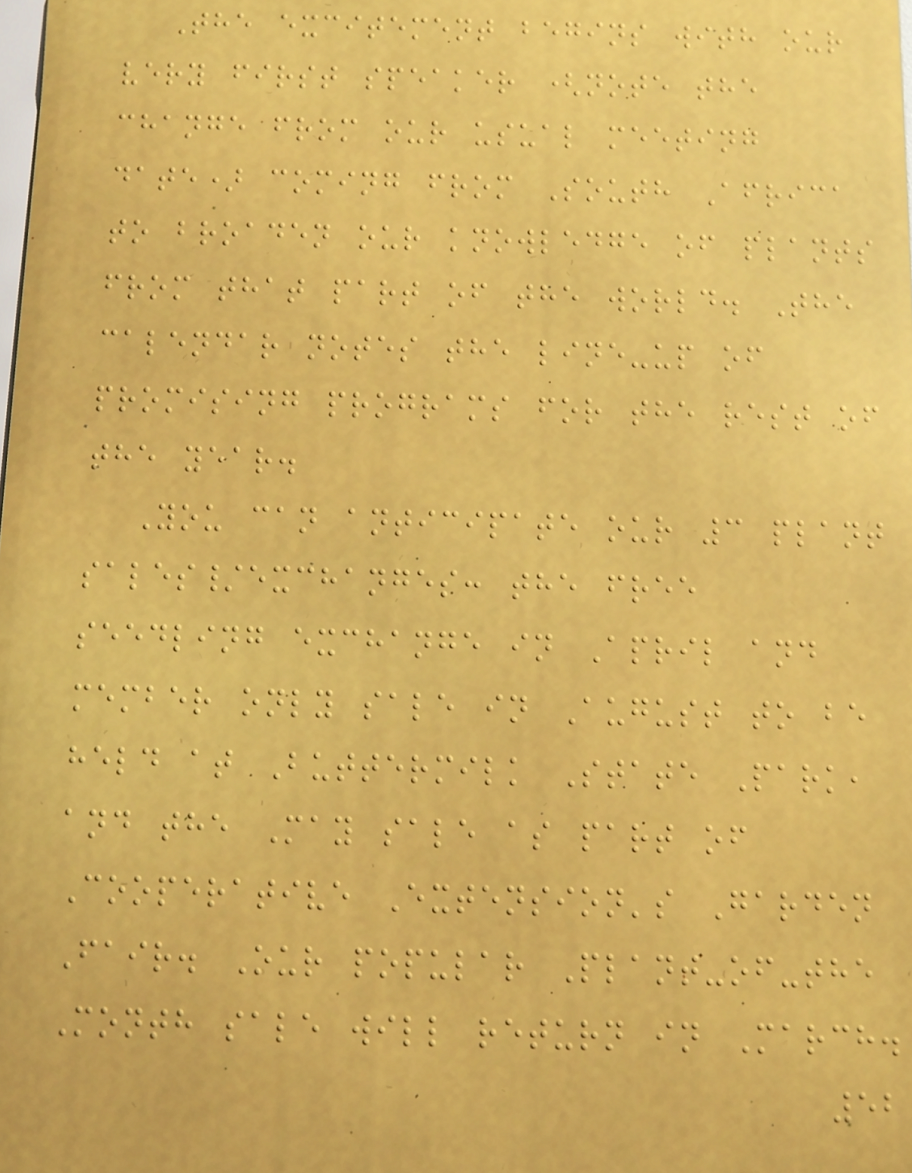The excitement begins with our
very first speaker (note the
change from our usual meeting
date) coming from South Africa
to broaden our knowledge of plants
from that part of the world. The
calendar notes the line-up of
promising programs for the rest of
the year.
You can anticipate our 3 plant
sales/exchanges: the free
seedling exchange in April and
member only sale in August to be
held at Buttermilk State Park,
and the May sale as part of
Cooperative Extension's Garden
Fair. Our popular Plant-of-the
Month sale will return in March.
52
